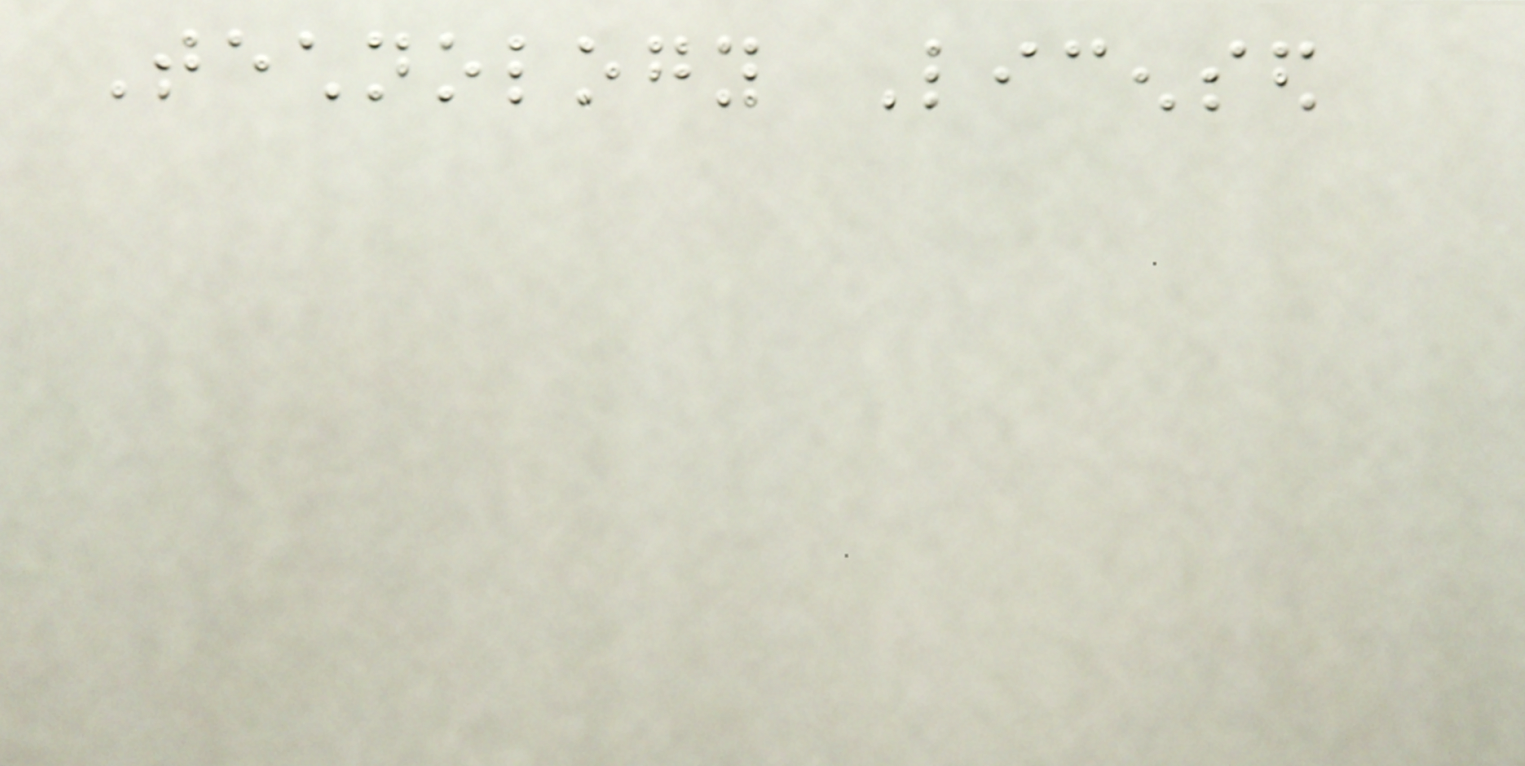Technology Licensed
